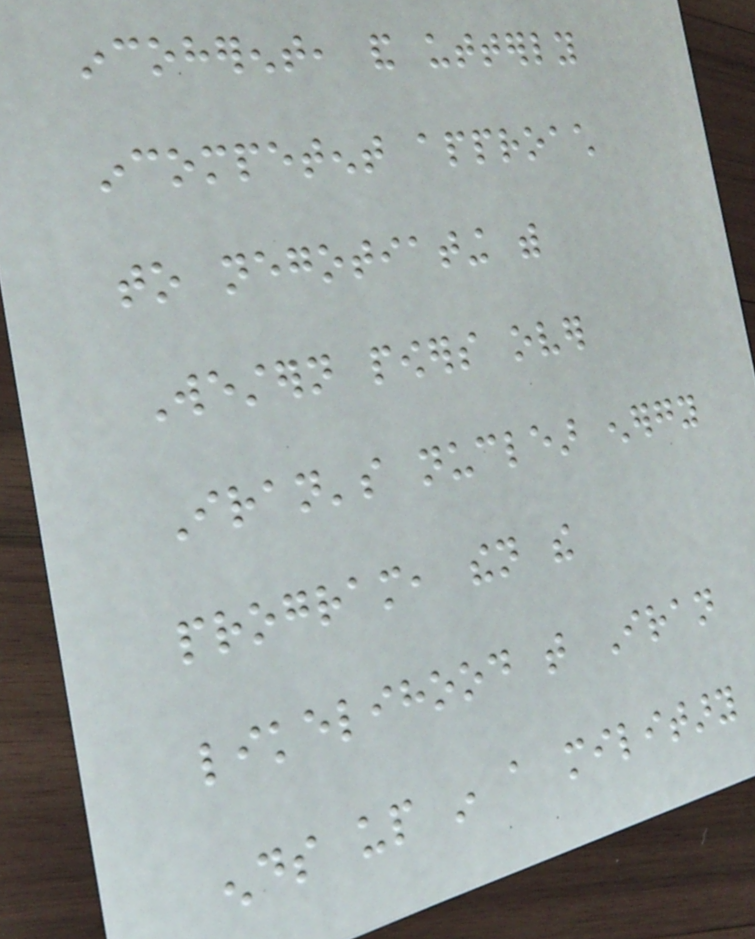incoherent, and utterly
incompetent approach
to negotiating with
Western powers over
Iran's nuclear energy
program, then the
likelihood that Iran
ends up in a military
